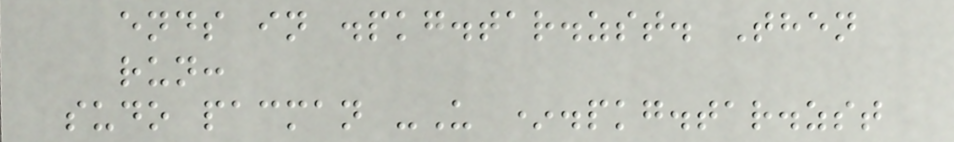ends in .pkg.tar.zst. Then
run:
sudo pacman -U *.pkg.tar.zst
